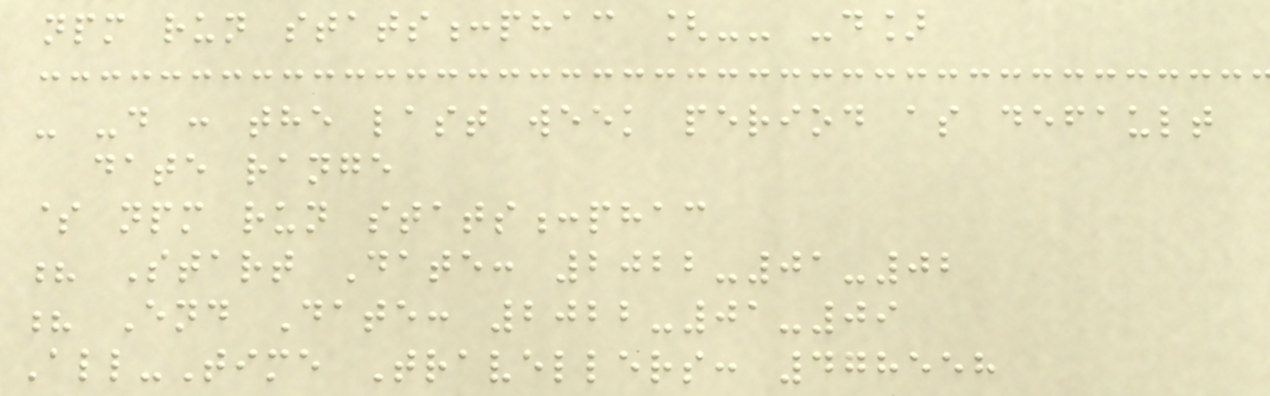npm run stats:phac [-- -d]
- -d : the last week period as default
date range
$ npm run stats:phac
? Start Date: 2022-01-02
? End Date: 2022-01-09
All-Time Travellers: 478558
